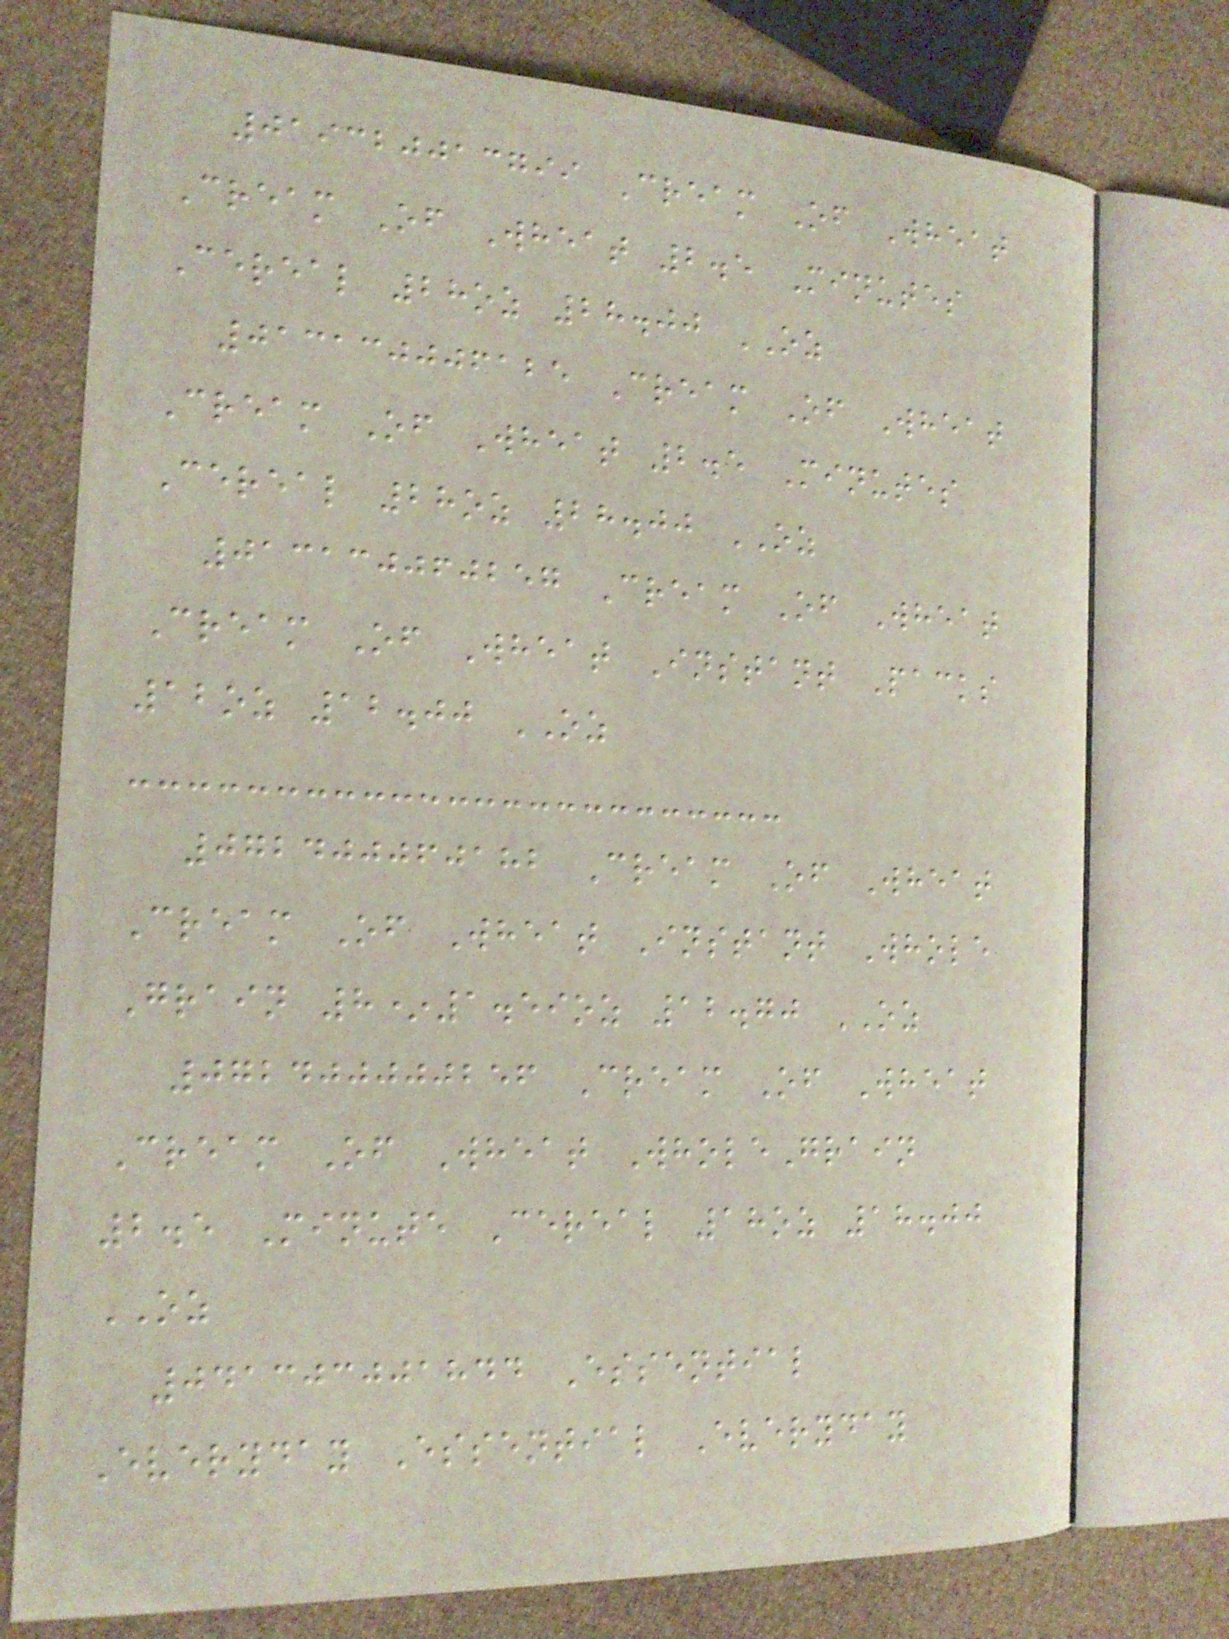019320013799 Cream Of Wheat
Cream Of Wheat 2.5 Minutes
Cereal 28oz 28.00 OZ
013130006125 Cream Of Wheat
Cream Of Wheat 2.5 Minutes
Cereal 28oz 28.00 OZ
013130060257 Cream Of Wheat
Cream Of Wheat Instant Packs
12oz 12.00 OZ
072400060182 Cream Of Wheat
Cream Of Wheat Instant Whole
Grain 8*1.59oz 12.70 OZ
072400000256 Cream Of Wheat
Cream Of Wheat WholeGrain
2.5 Minute Cereal 18oz 18.00
OZ
041303001844 Essential
Everyday Essential Everyday
